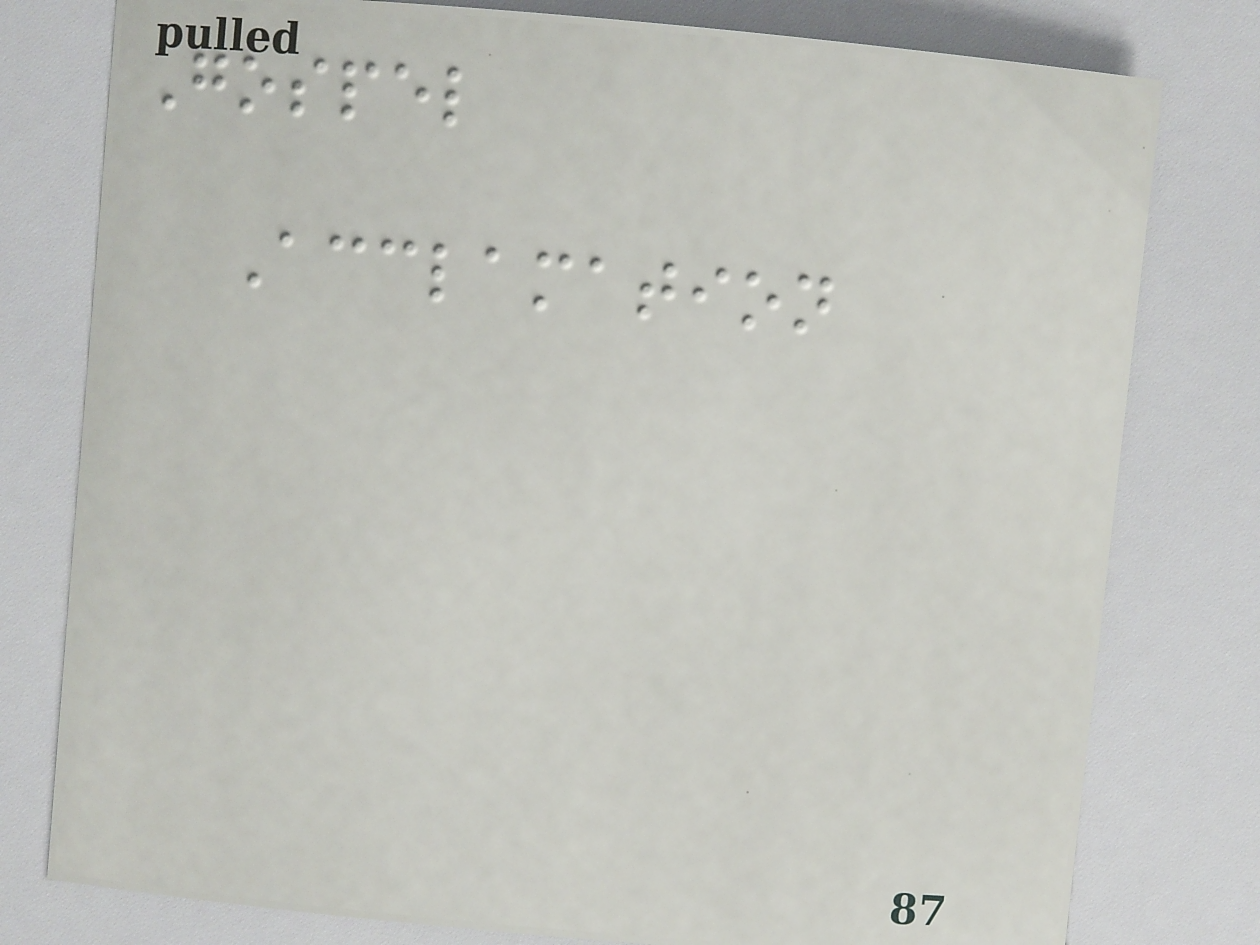Gospel
Acclamation
